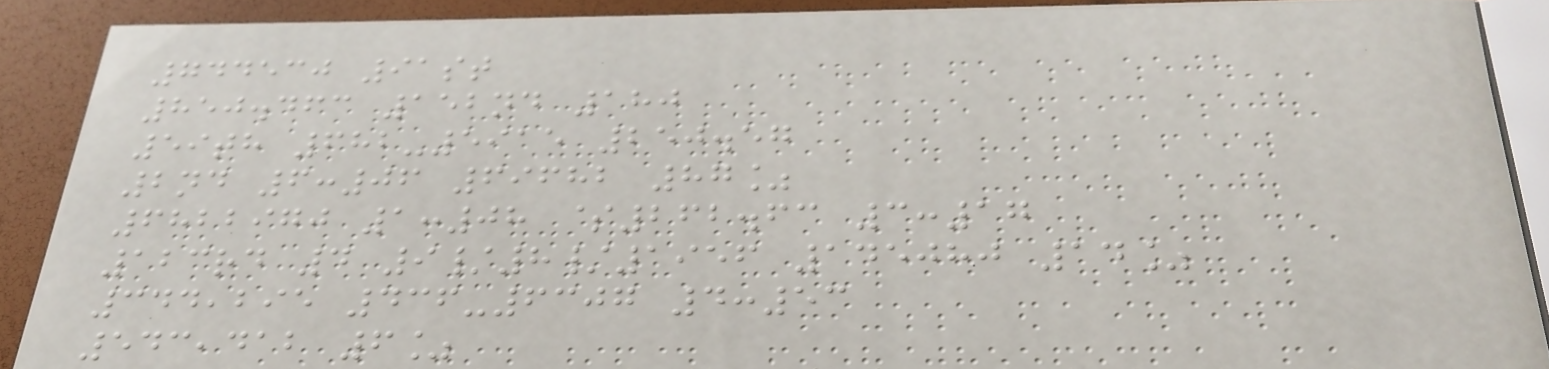744530 91st
850.463 152nd 180
59th 682-5915 250.57
2nd 6:06 69682 87%
6822970 1:08 $262.63 3:17
123rd 4 9/8/1956 145080 14%
344,295 436-6307 4:53
543,412 6%
